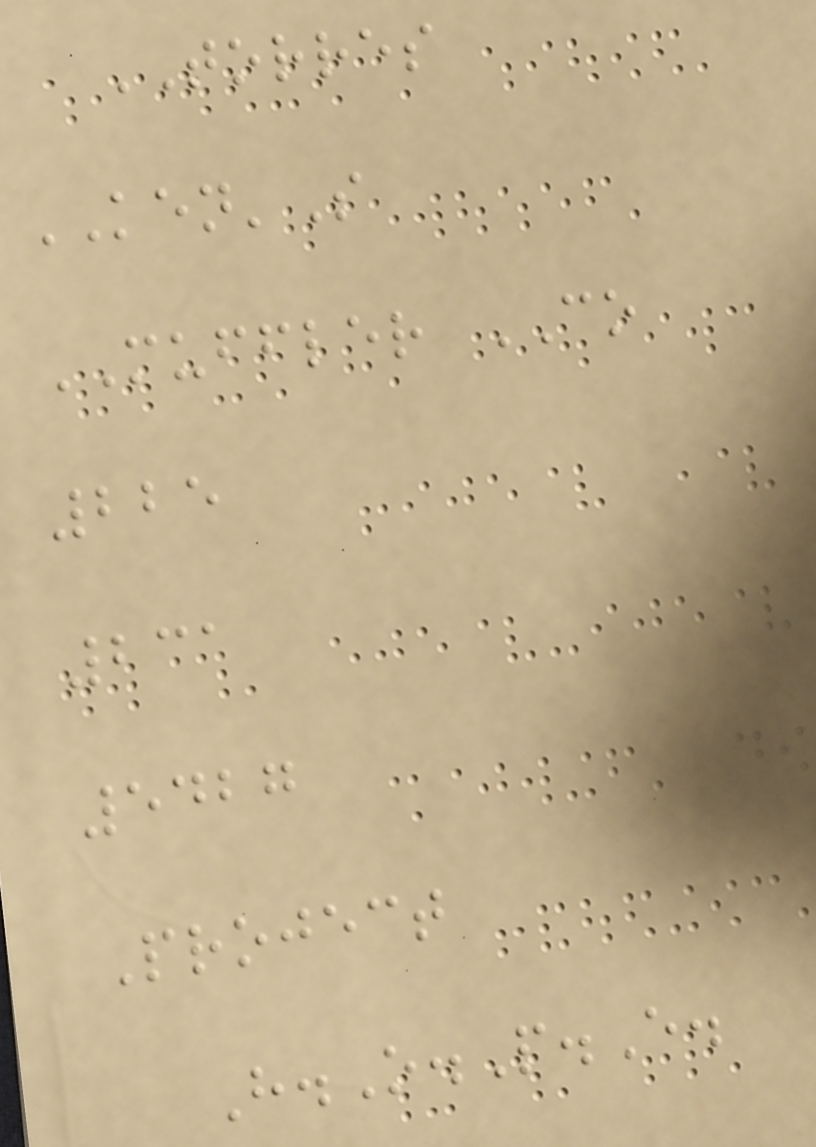TORRES
KEN'S
MUFFLER CO
225
231
5427
Project
H.O.P.E.
